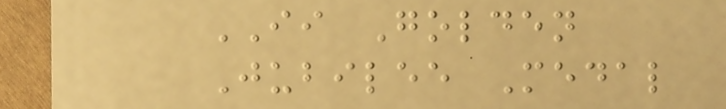II Golden
Jubilee Medal
